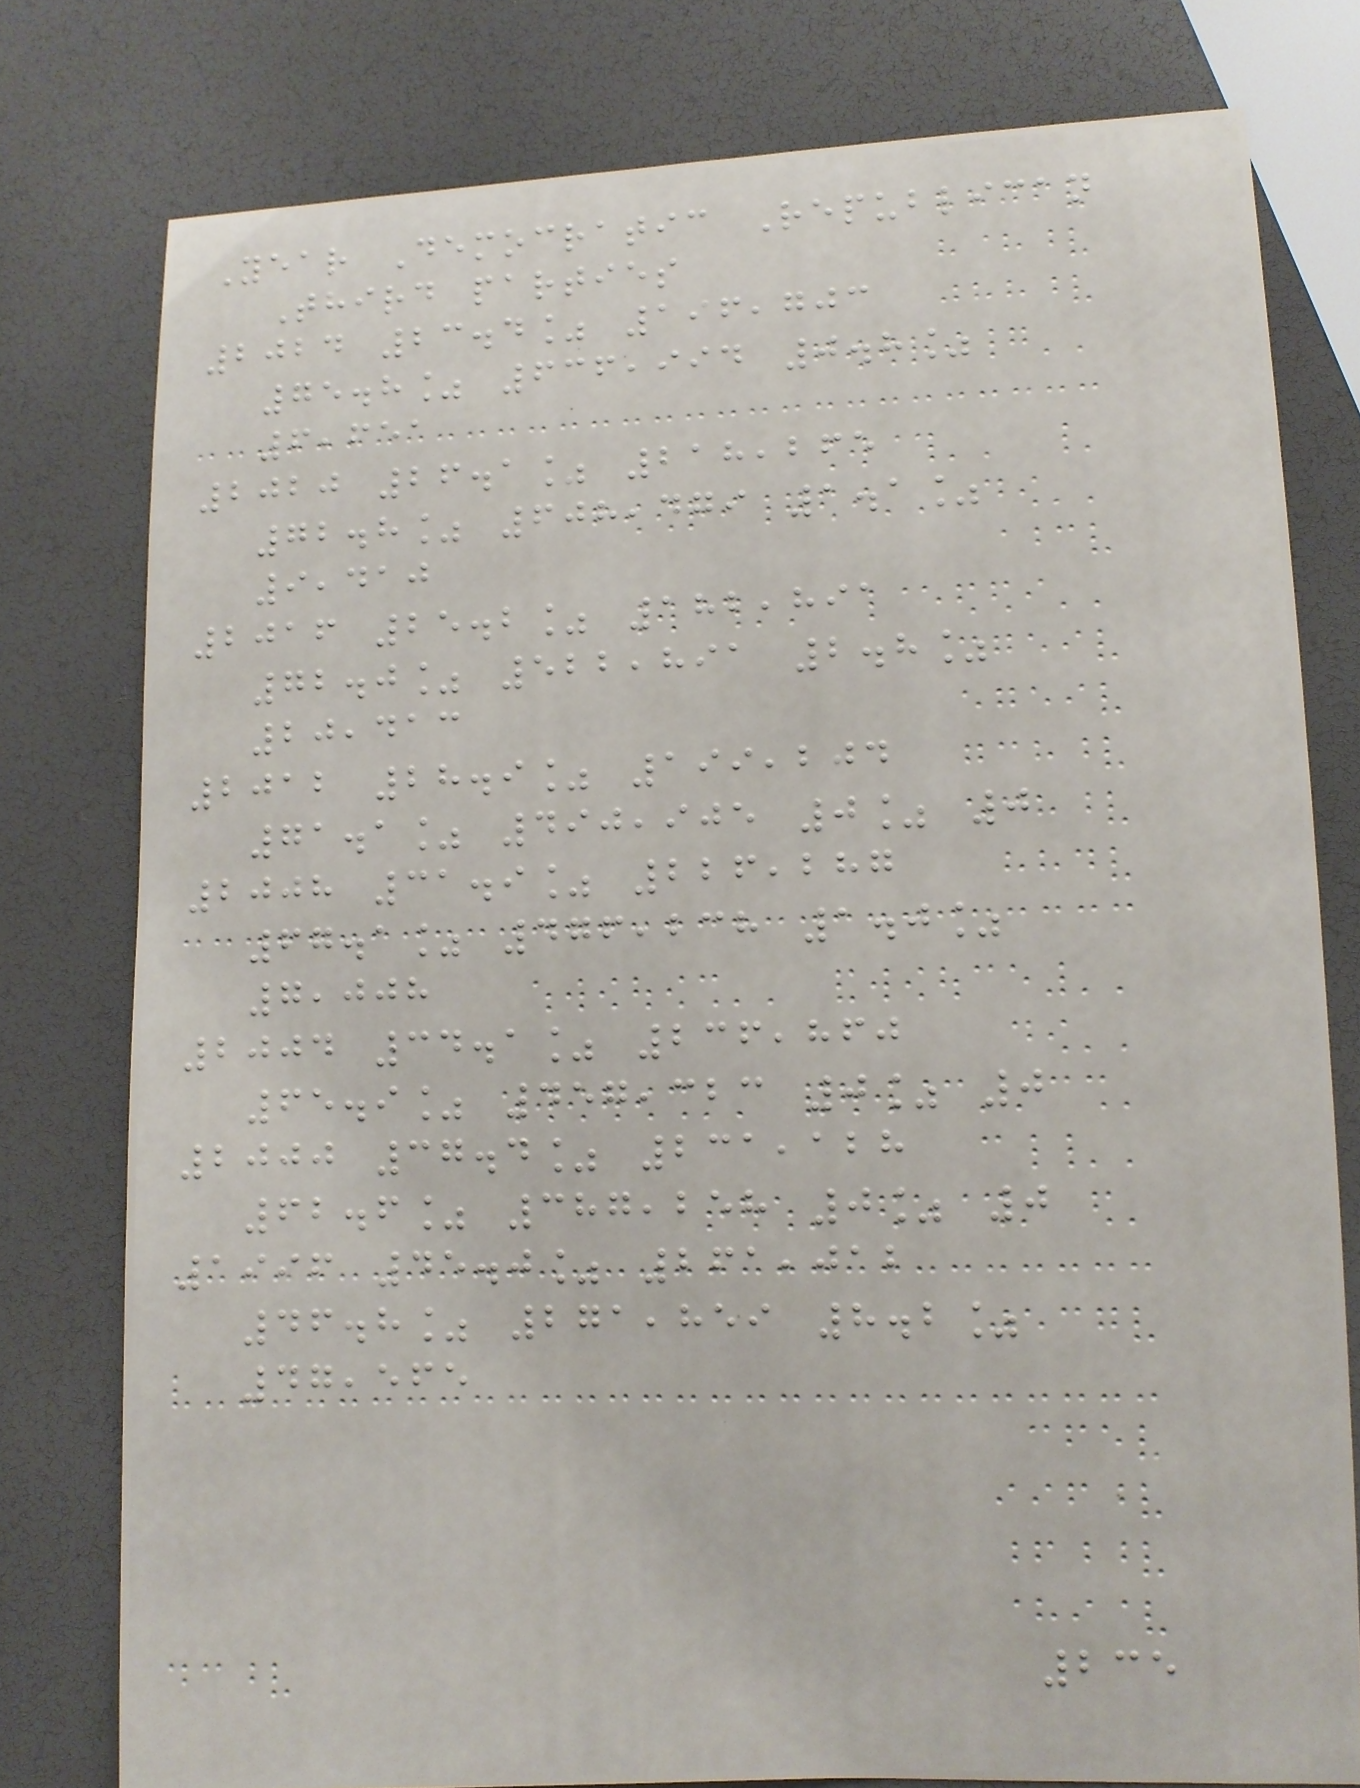Year Democratic Republican
Third parties
2024 23.4% 196,703
75.8% 636,994 0.8%
6,651
2020 26.1% 218,265
72.8% 608,479 1.1%
9,410
2016 25.2% 182,891
72.0% 522,891 2.8%
20,413
2012 28.9% 199,204
71.1% 490,905 0% 0
2008 31.9% 226,287
67.1% 476,238 1.0%
7,008
2004 34.1% 236,860
65.9% 457,323 0% 0
2000 37.4% 231,128
62.6% 387,258 0% 0
1996 45.0% 261,012
46.8% 271,859 8.2%
47,565
235
